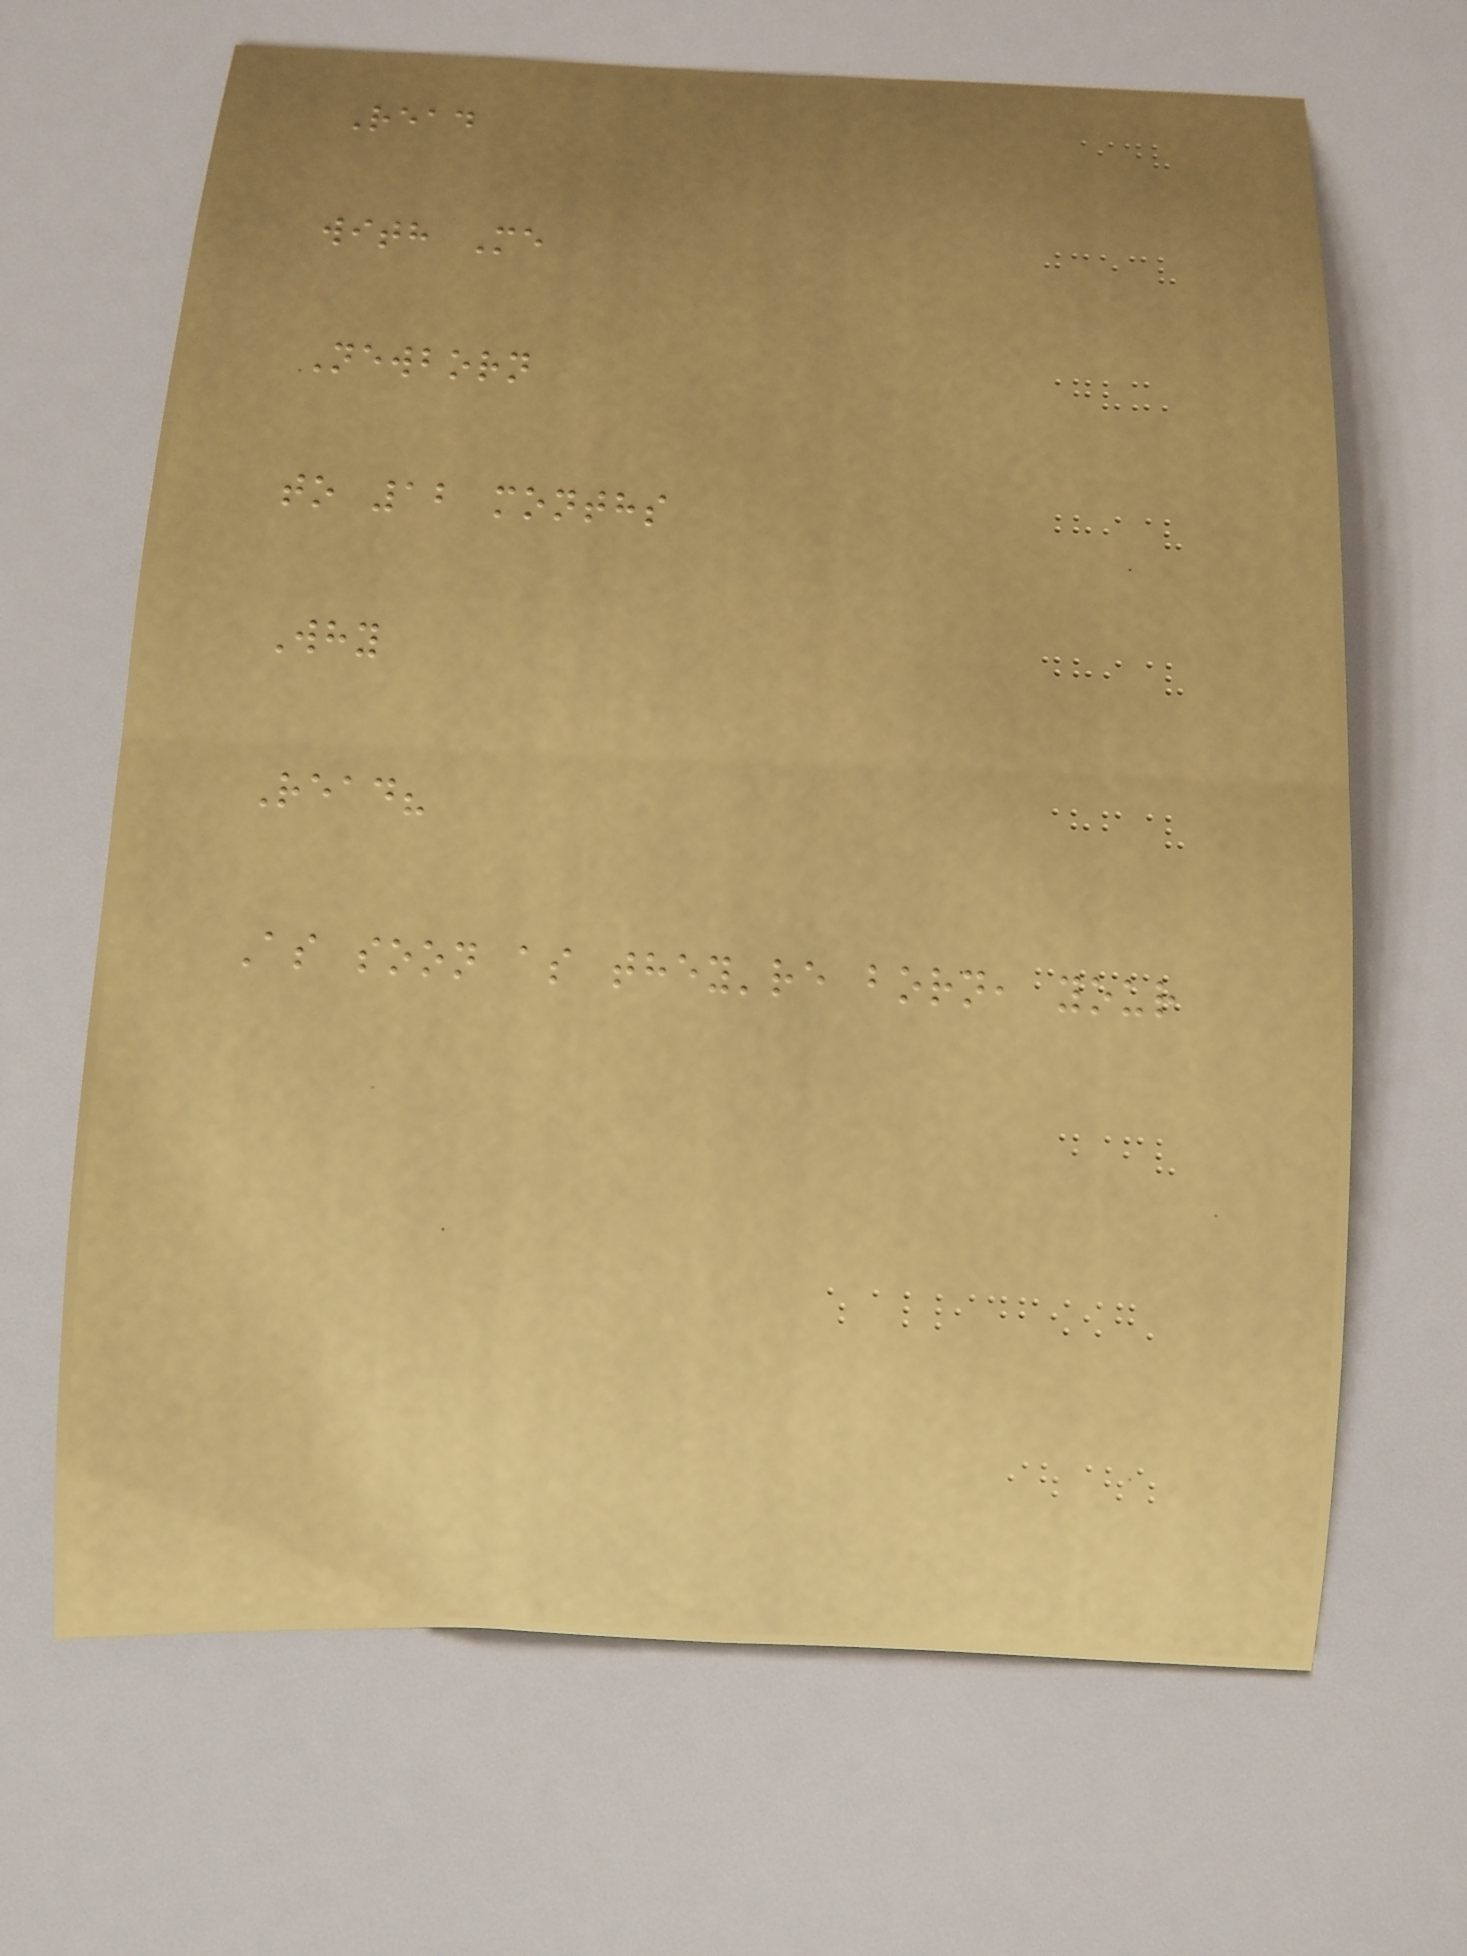Read
with Me
Newborn
to 12 months
Why
Read?
As soon as they're born, your
